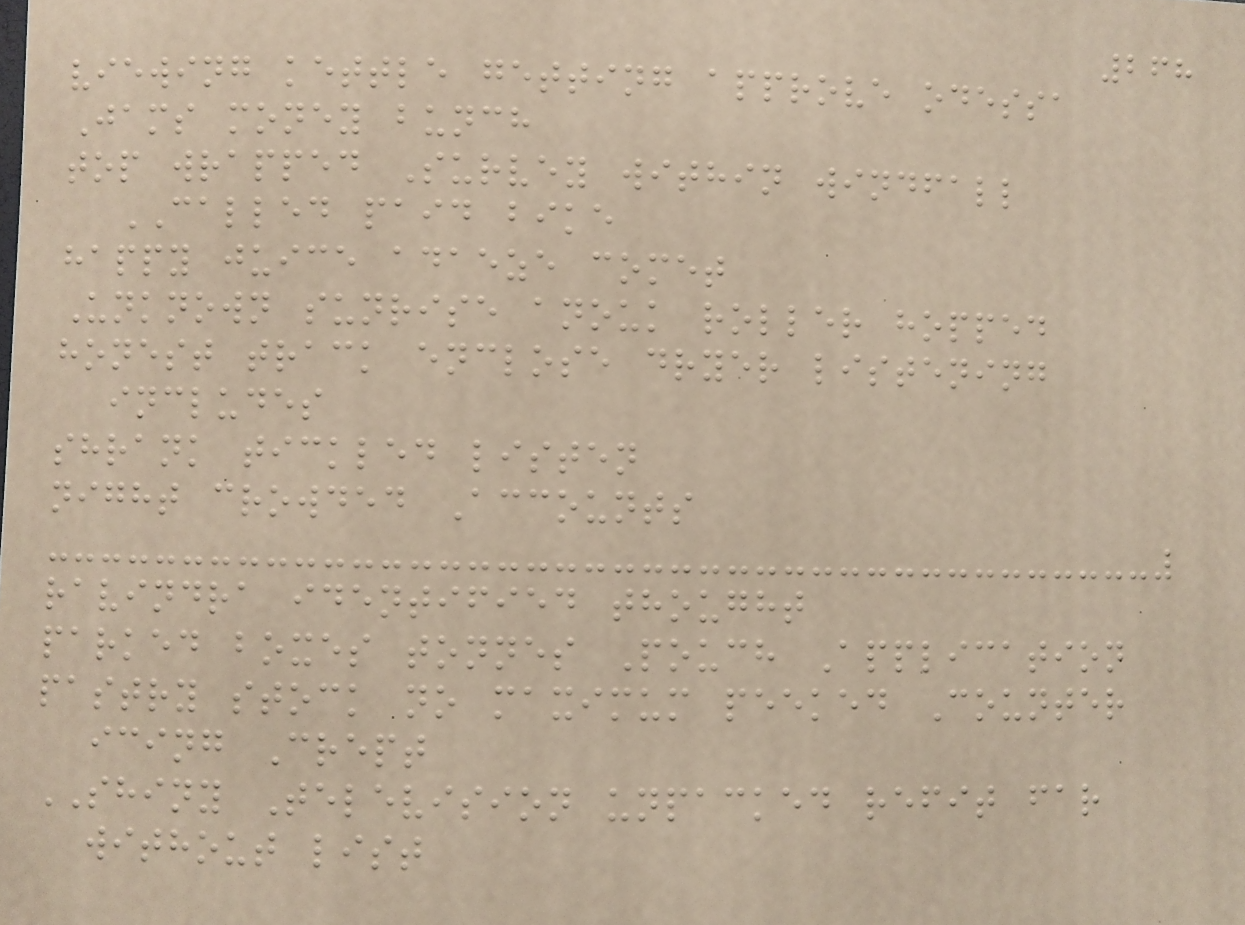268
viewing kettle getting approve odessa
Jams money bunch
top wrapped Survey within windfall
CALLED paid bike
happy juice adaeze comet
Unknown sunrise anouk roller hopped
honest track enclose dryer listening
includes
shrank tickled listen
night crowded Accounts
ravindra identified thought
parked boxes tonnes Pouch Application
pastry stock no maximum peeked Counter
icing Crept
SHINY Television unpacked refit far
without list
